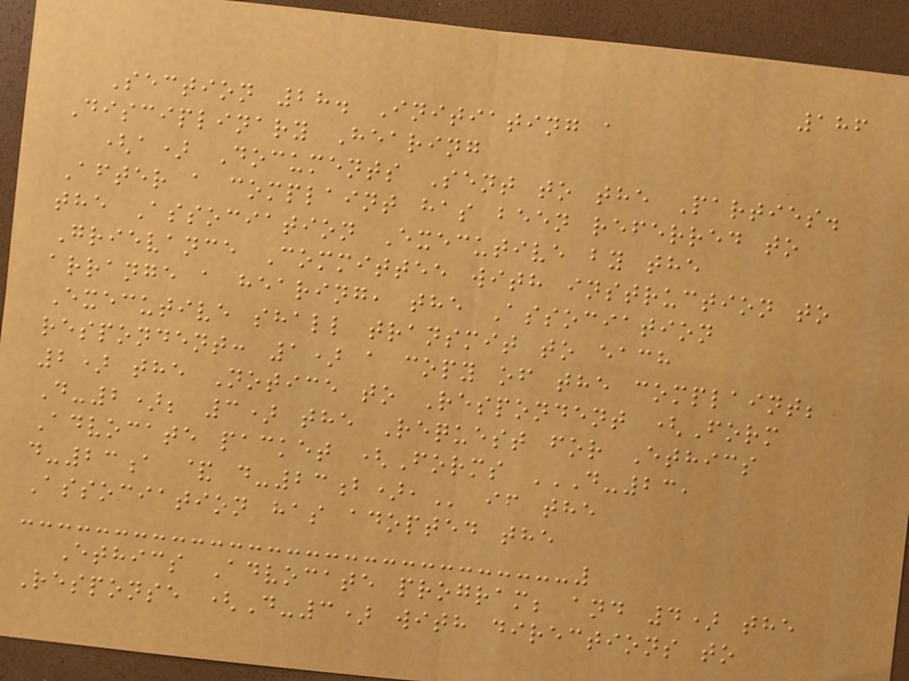186
Section 28. Initiating a
Disciplinary Hearing
(a) Documents Sent to the Parties.
After a complaint has been referred to
the Association Executive by the
Grievance Committee with instruction to
arrange a hearing, the Association
Executive shall transmit to each
respondent: 1) a copy of the complaint;
2) the Notice to Respondent (Form
D-2); 3) the Request for Ethics
Advocate packet (Forms D-23,
D-23A & D-23B), if the
Association has adopted the
Ethics Advocate program; and 4) the
Response (D-3) with directions to
